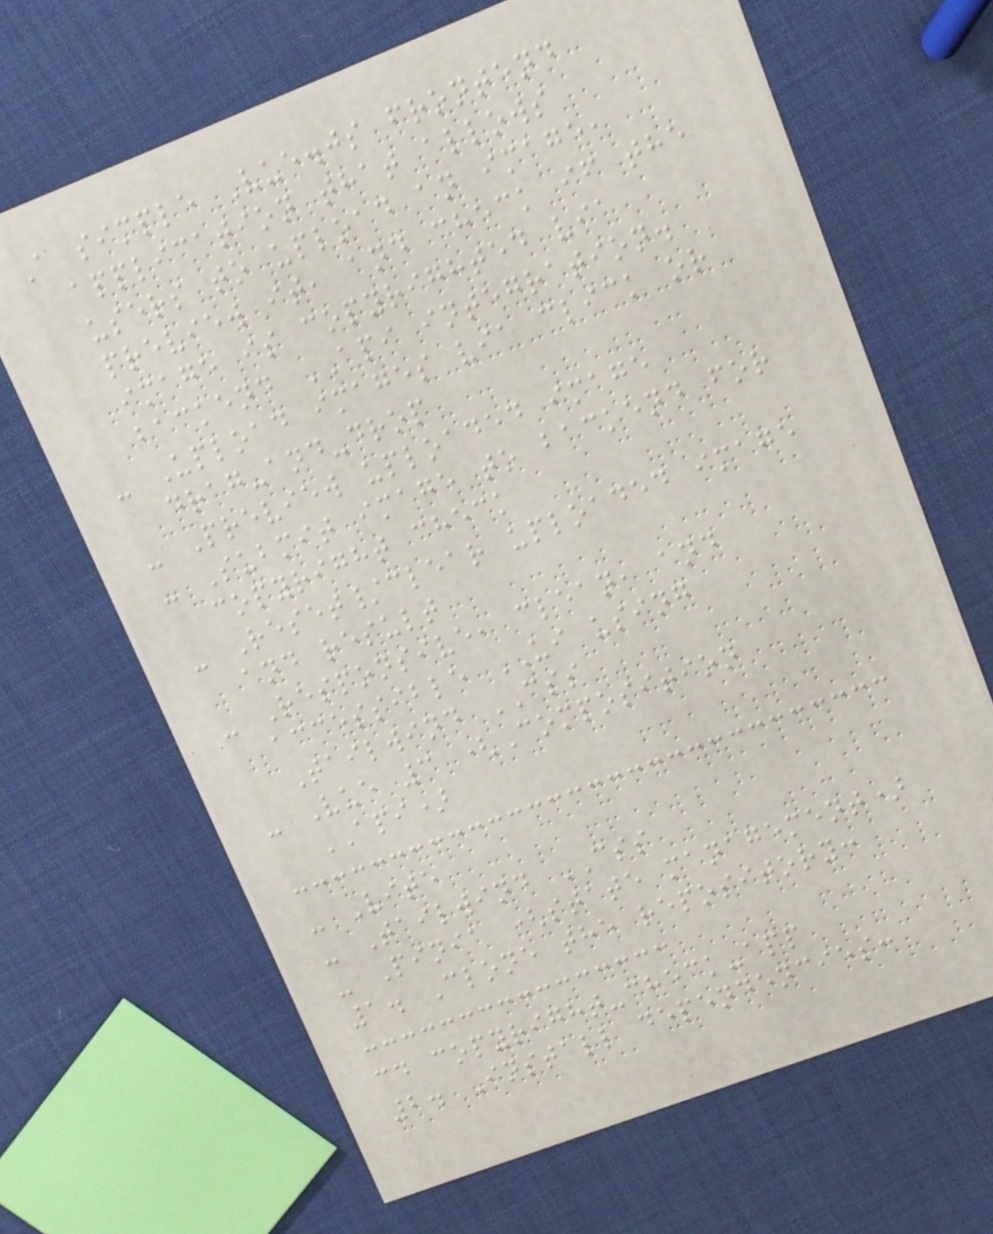A simple Vue.js frontend
application that allows
users to upload an image,
preview it, and check if the
image is copyrighted via
backend API integration.
- Upload images via click or
drag-and-drop
- Preview uploaded image
- Submit image to backend for
copyright check
- Reset/clear uploaded image
and result
- Responsive, clean, and
accessible UI using
Tailwind CSS
- Vue 3 (Composition
API)
- Vite
- Tailwind CSS
- Pinia (state management)
1. Clone the repository:
cd copyright-check-app
2. Install dependencies:
